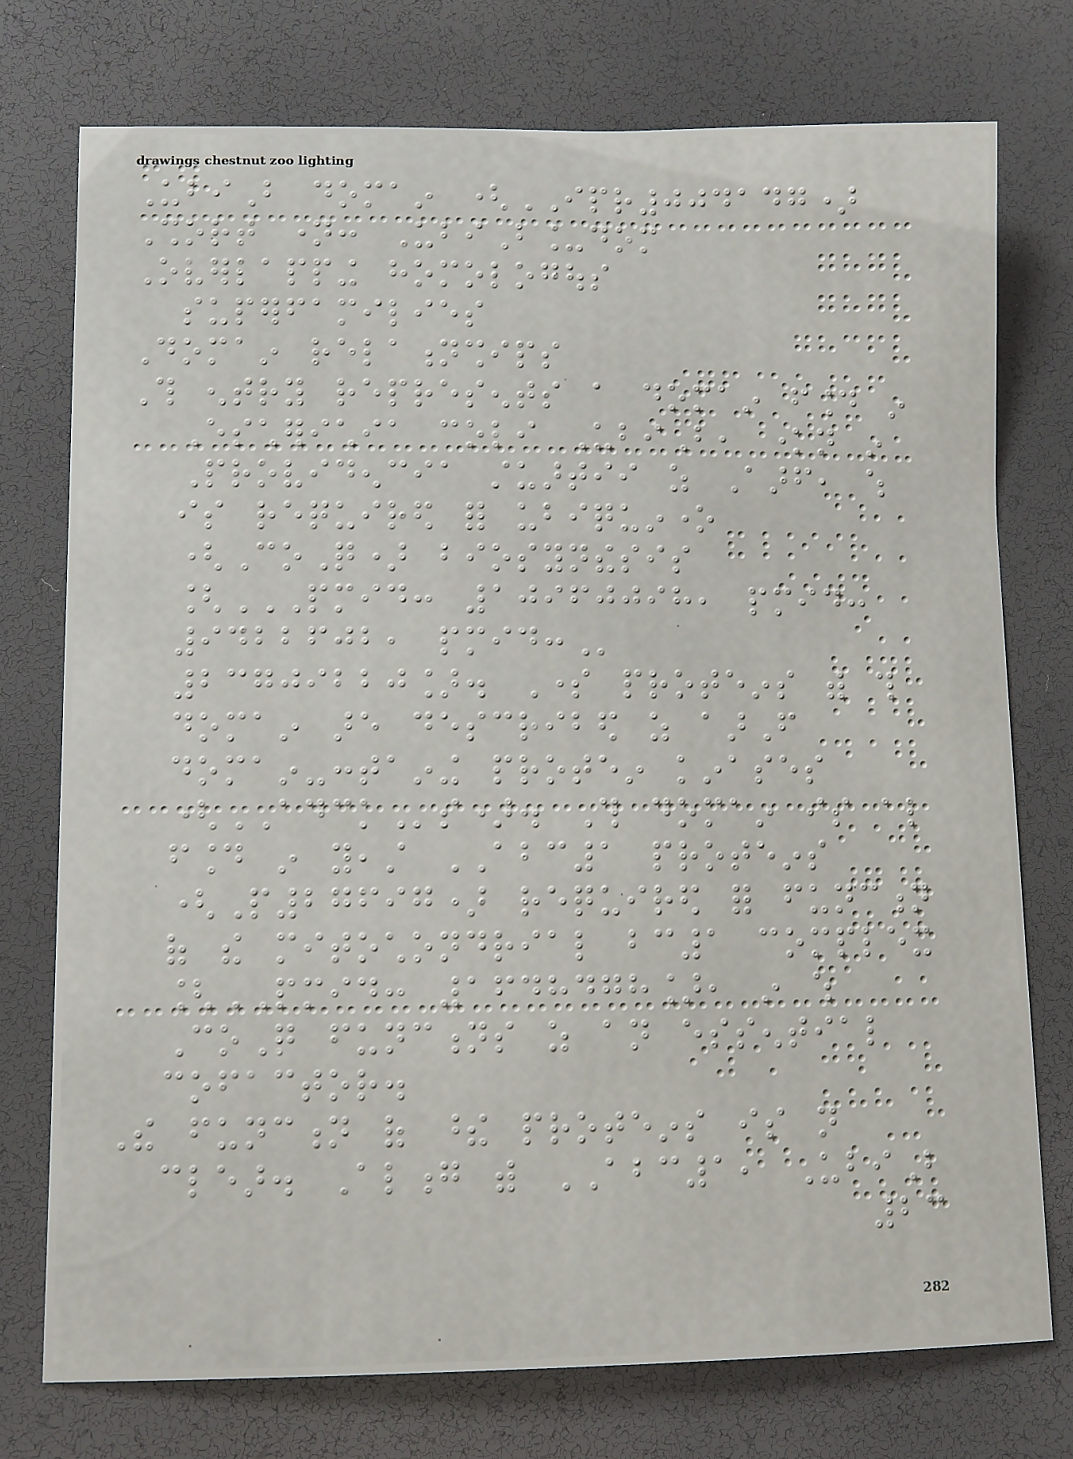UbiB domain (IPR004147)
Short name: UbiB_dom
Overlapping homologous
superfamilies
Domain relationships
This entry represents a domain found in
Escherichia coli UbiB, known in
Providencia stuartii as Aarf, which
is required for ubiquinone
(CoQ) biosynthesis
[PMID: 10960098, PMID:
9422602, PMID:
23709220]. Some proteins with this
domain are described as aarF
domain-containing protein kinases
(ADCKs). This domain is also
found in yeast ABC1 proteins
(P27697) required for function
of the mitochondrial bc1 complex
[PMID: 1648478], in which
CoQ functions as an essential
cofactor.
The function of these proteins is not
clear. Along with ABC1, UbiB
23
